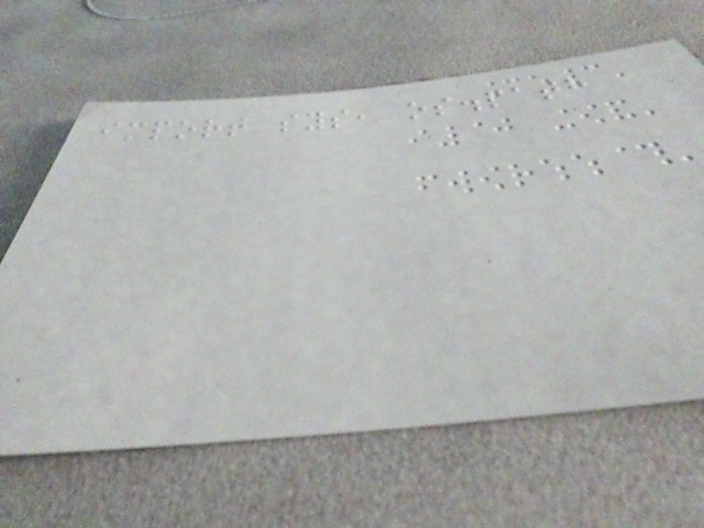import sys, os.path
